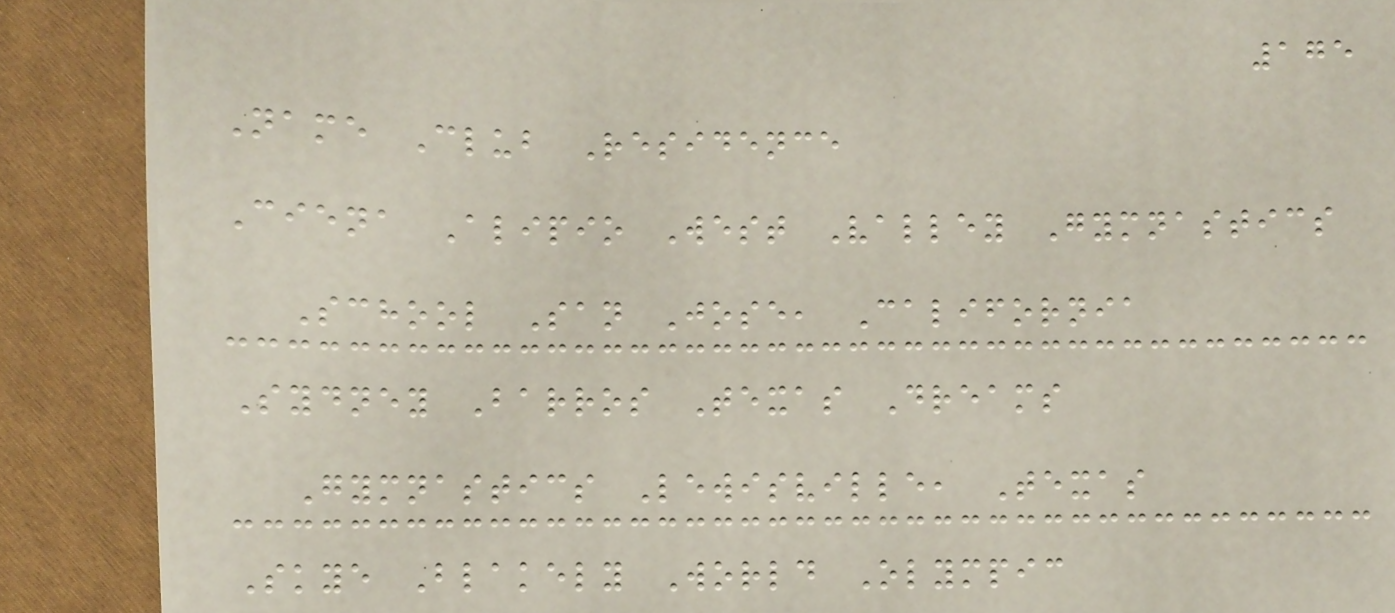175
Name Club Residence
Ciena Alipio West Valley Gymnastics
School San Jose, California
Sydney Barros Texas Dreams
Gymnastics Lewisville, Texas
Skye Blakely World Olympic
